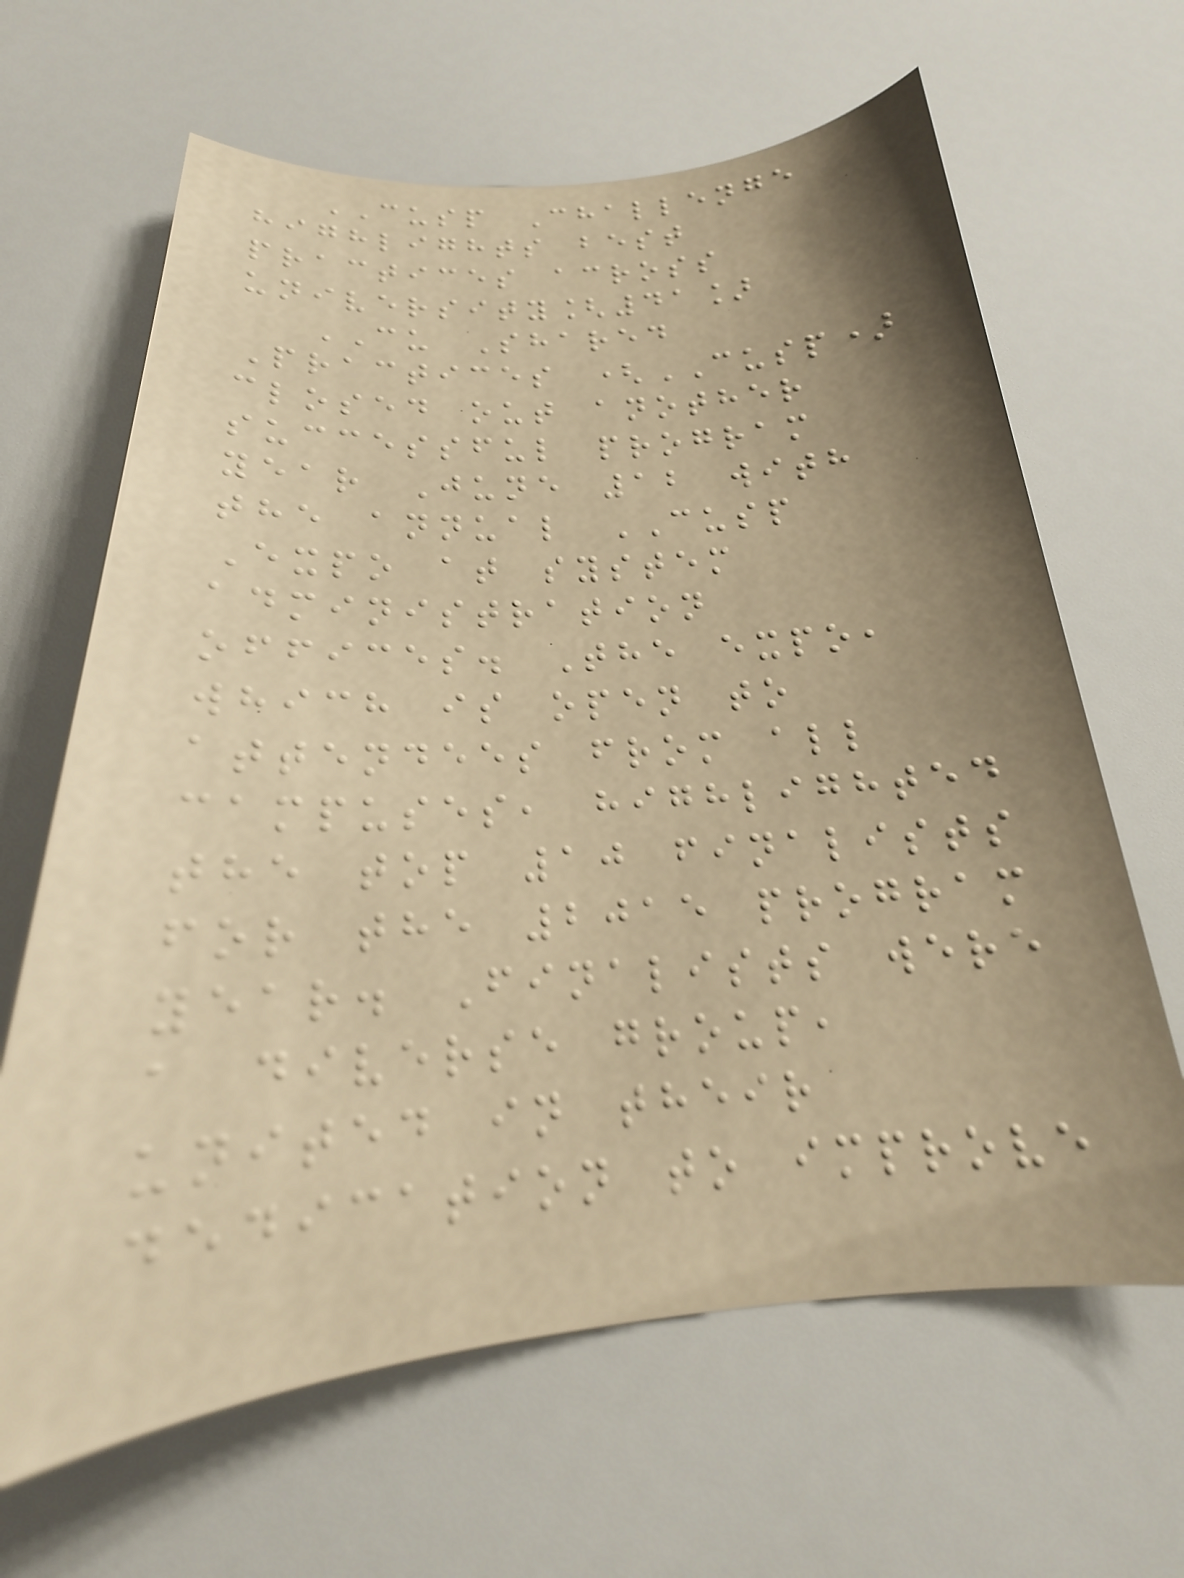CUSP Challenge
highlights best
practices across
university[41]
CU Shared
Practices (CUSP)
closed out another
successful program
year June 12 with
the annual CUSP
Expo at system
administration
offices. The expo,
which is open to
attendees from all
campuses, highlighted
the top 10 finalists
for the 2015 program
year. Finalists were
a diverse group,
united in their
dedication to improve
